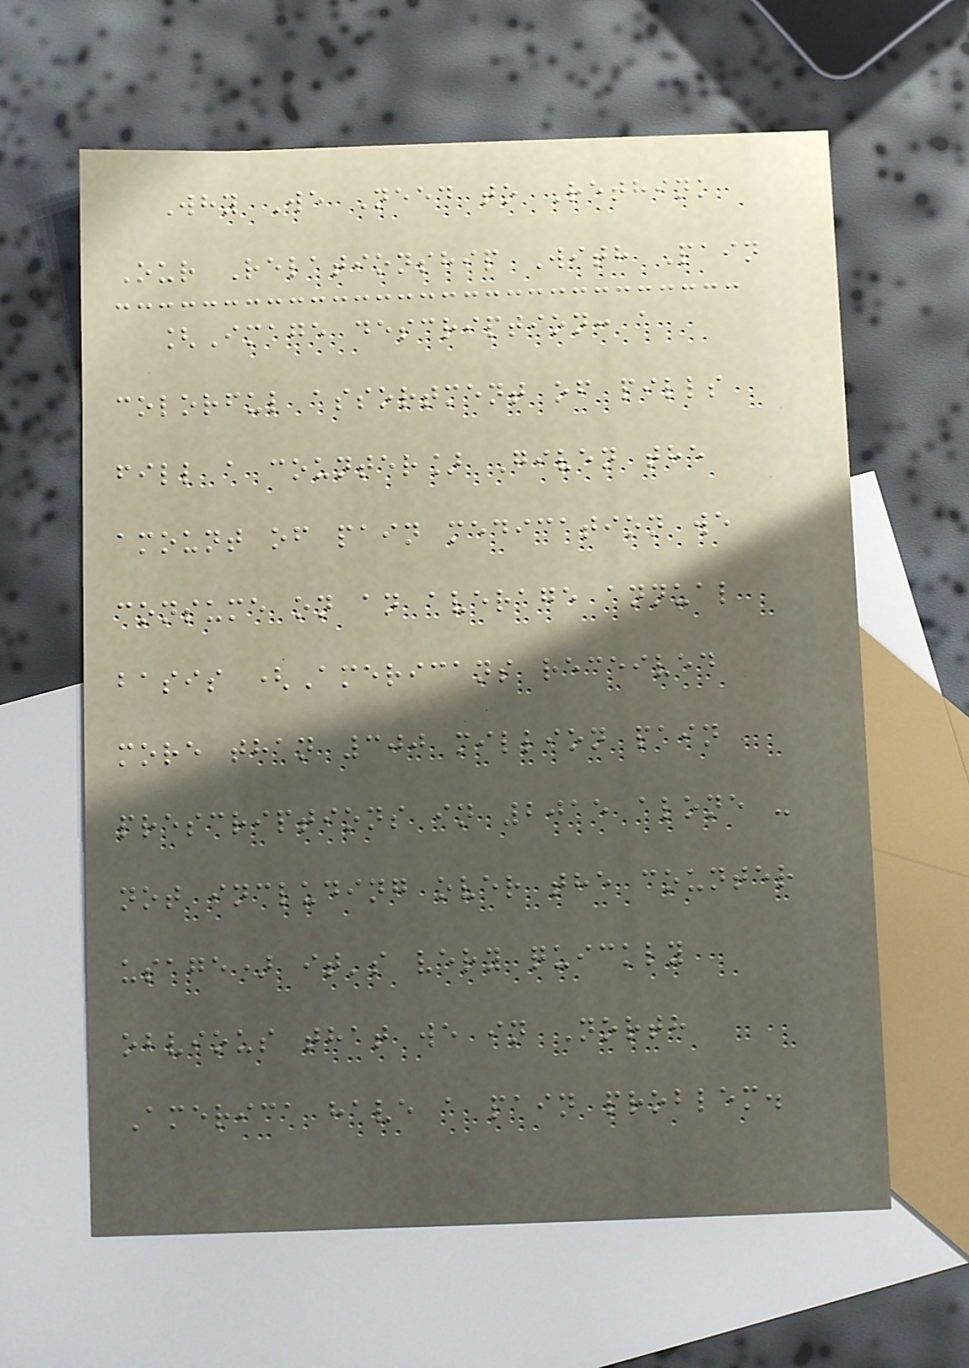Why We Need to Rethink
Our Relationship With Pain
[Image description: a
colorful assortment of pills
fill a counter] Given the
amount of pain medication we
consume on an average annual
basis (Americans received
more than 300 million pain
prescriptions in 2015 alone -
not including over the counter
usage) it's very quickly
obvious that we in North
America have a pain problem.
